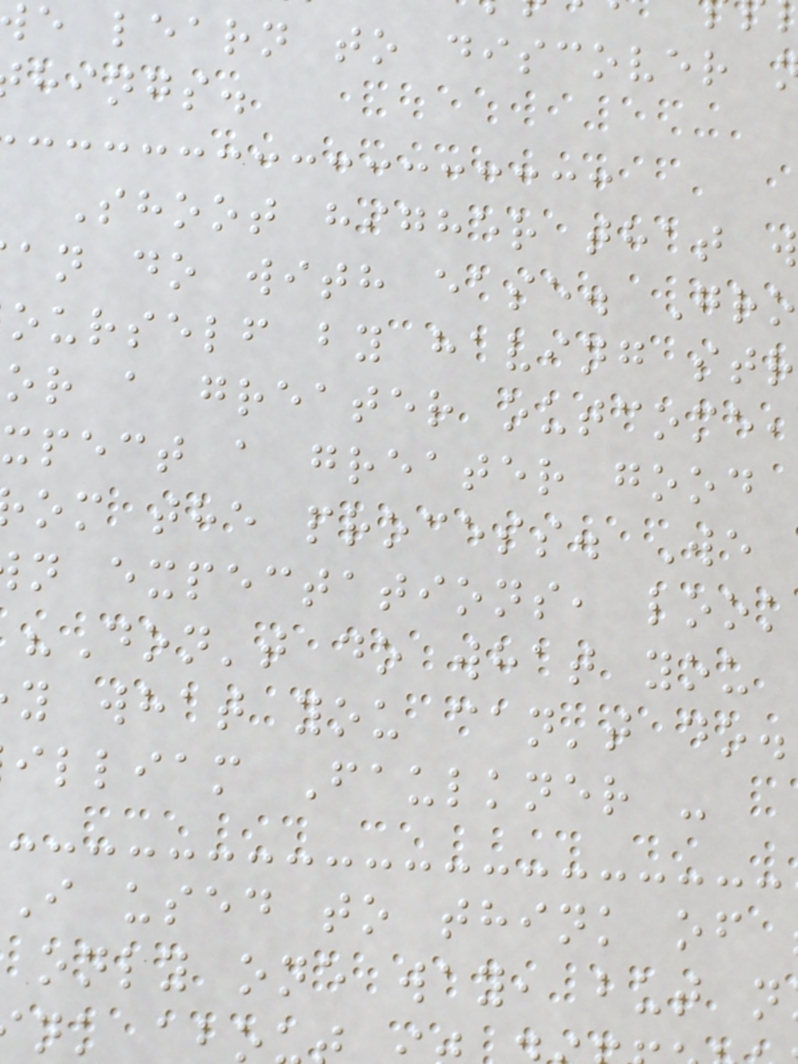e learn to discover
hings.
Shoot higher that w
an do with ease. Gro
ourself by having str
or a greater outcome,
xpect a greater good
om the process. We
n expectations, look
"Don't do what you
y what you can't do.
illiam Faulkner -
I used to think of
only one way, but n
